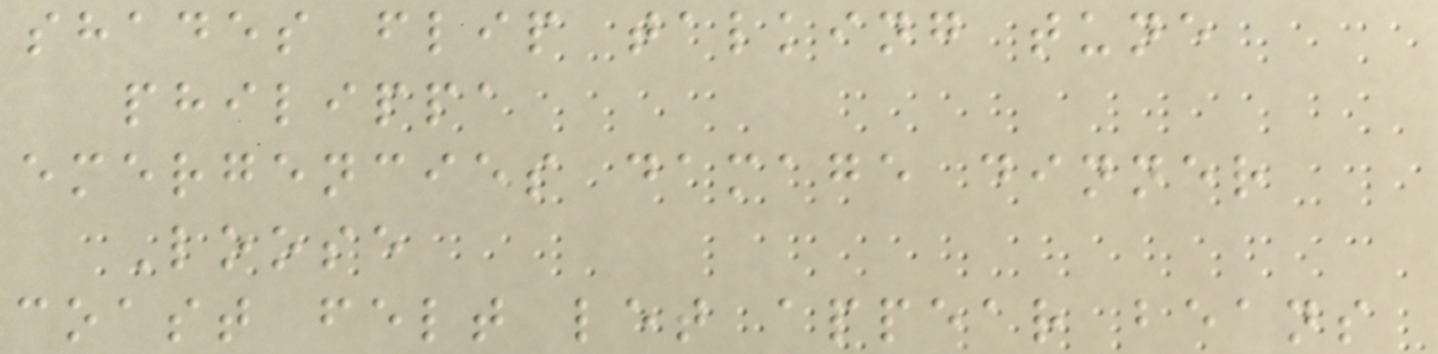shades flip talking tune
philippa
emergencies damage dinner
Loose
coast felt let appear beans
